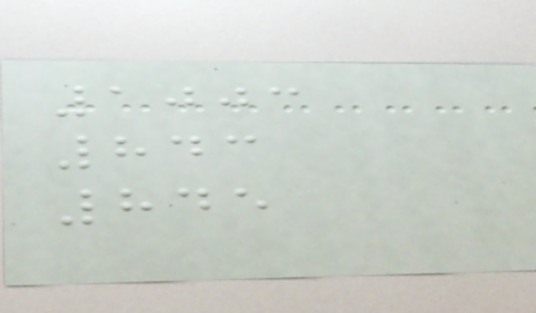1003
843
845
